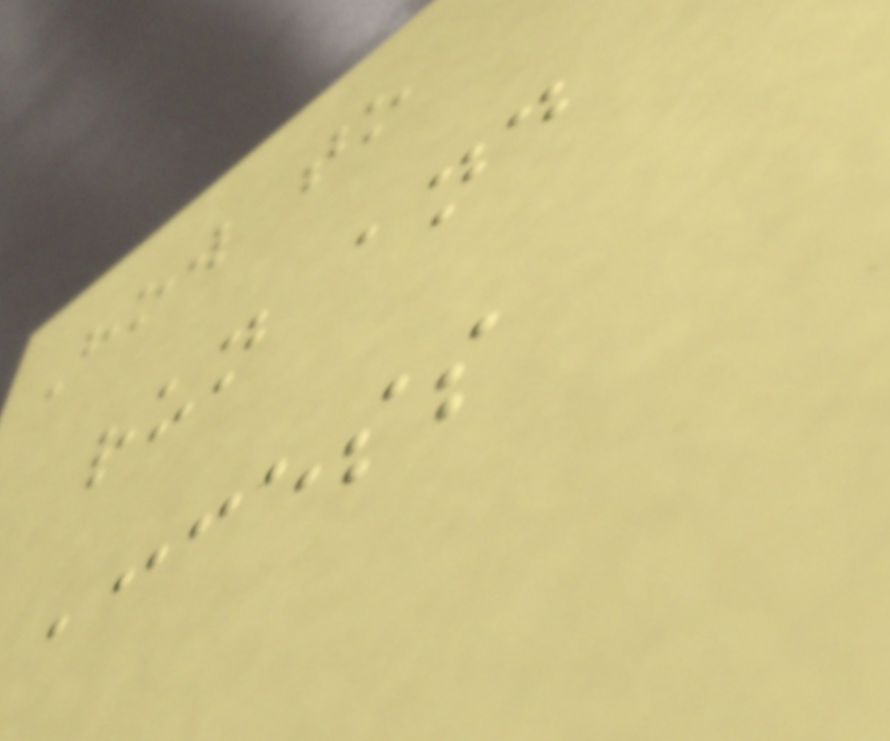How to
run and
access
